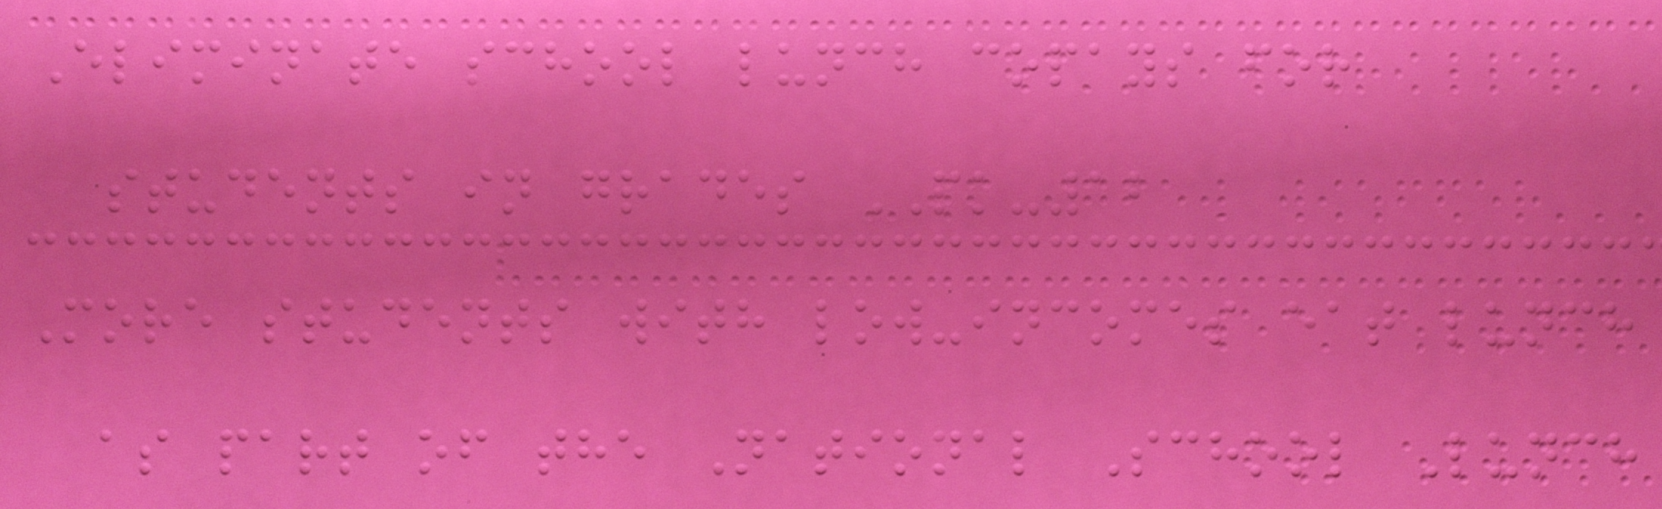Eliminate school lunch copays for
students in grades PK-12
More students with low-incomes eat lunch
as part of the National School Lunch
